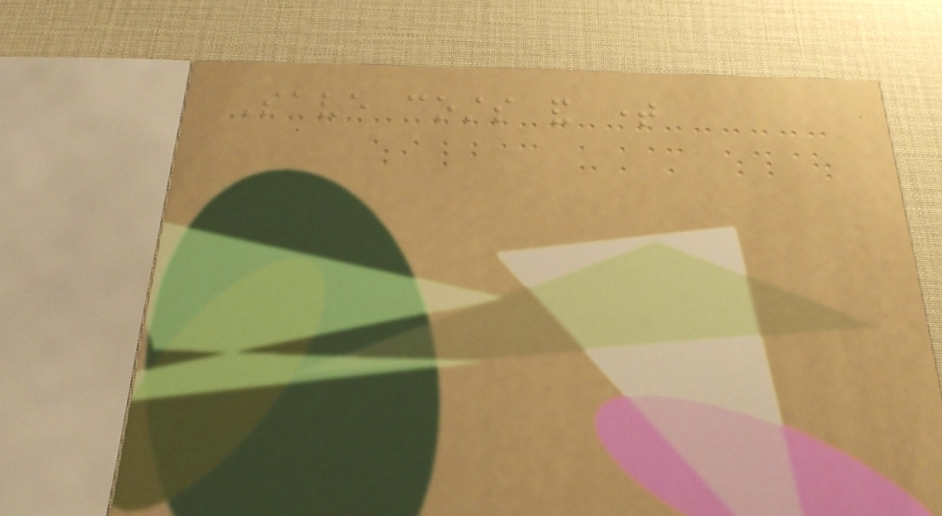Save costs and time
